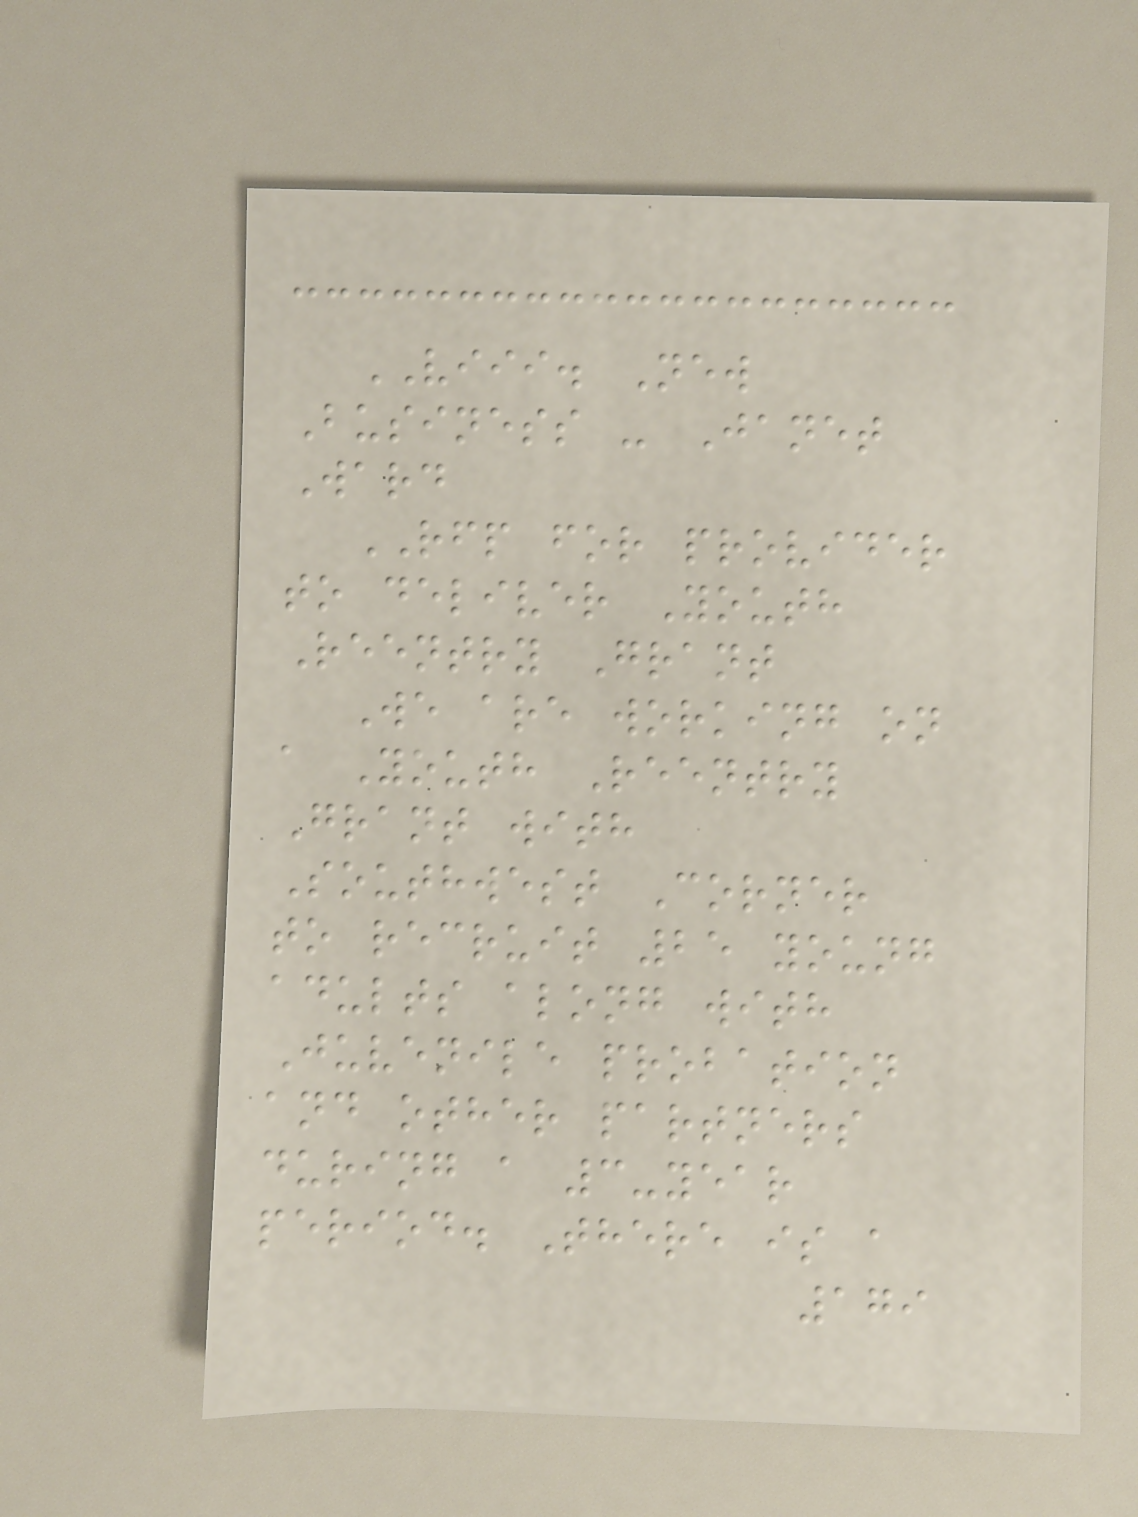VIII. New
Business - Janet
Ward
RFP for provider
to deliver Youth
Reentry Grant
We are working on
a Youth Reentry
Grant with
Southwest Corner
to recruit 25 young
adults along with
Juvenile probation
and other partners
during a 3-year
period. There is a
179
